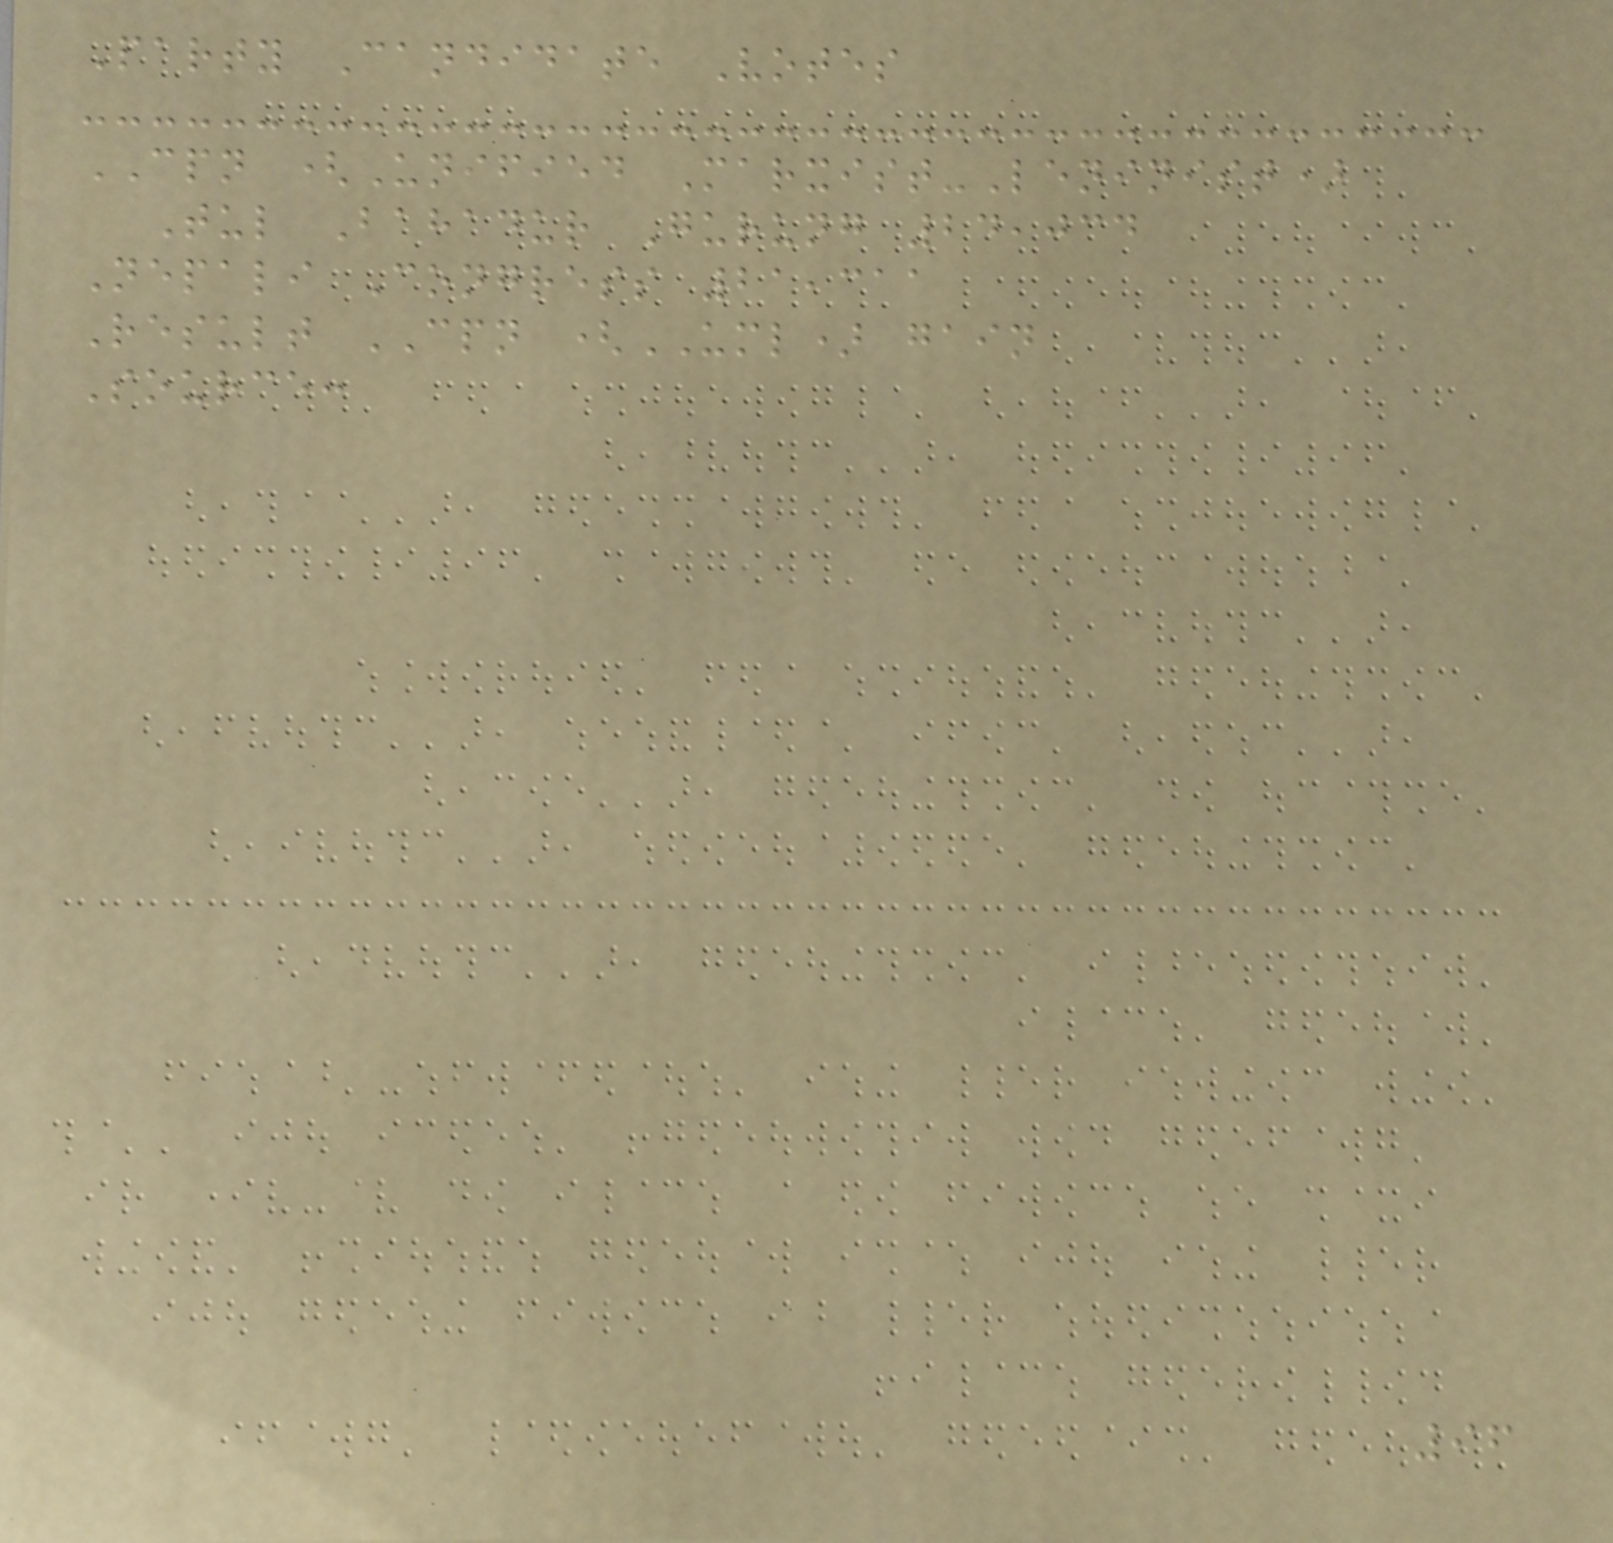Party Candidate Votes
CPN (Unified Marxist-Leninist)
Tul Bahadur Gurung 24,034
Nepali Congress 21,311
Result CPN (UML) gain
Source:
96
